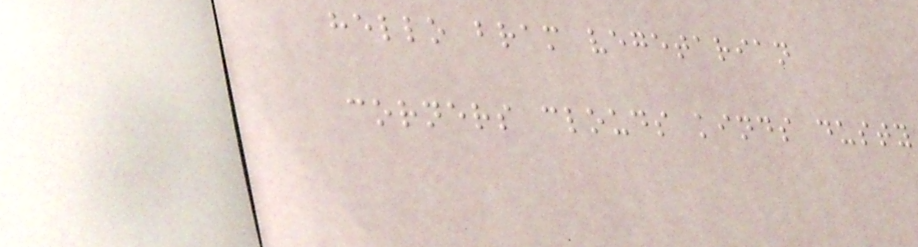hello bram vegetarian
corners clouds kinds dusty
